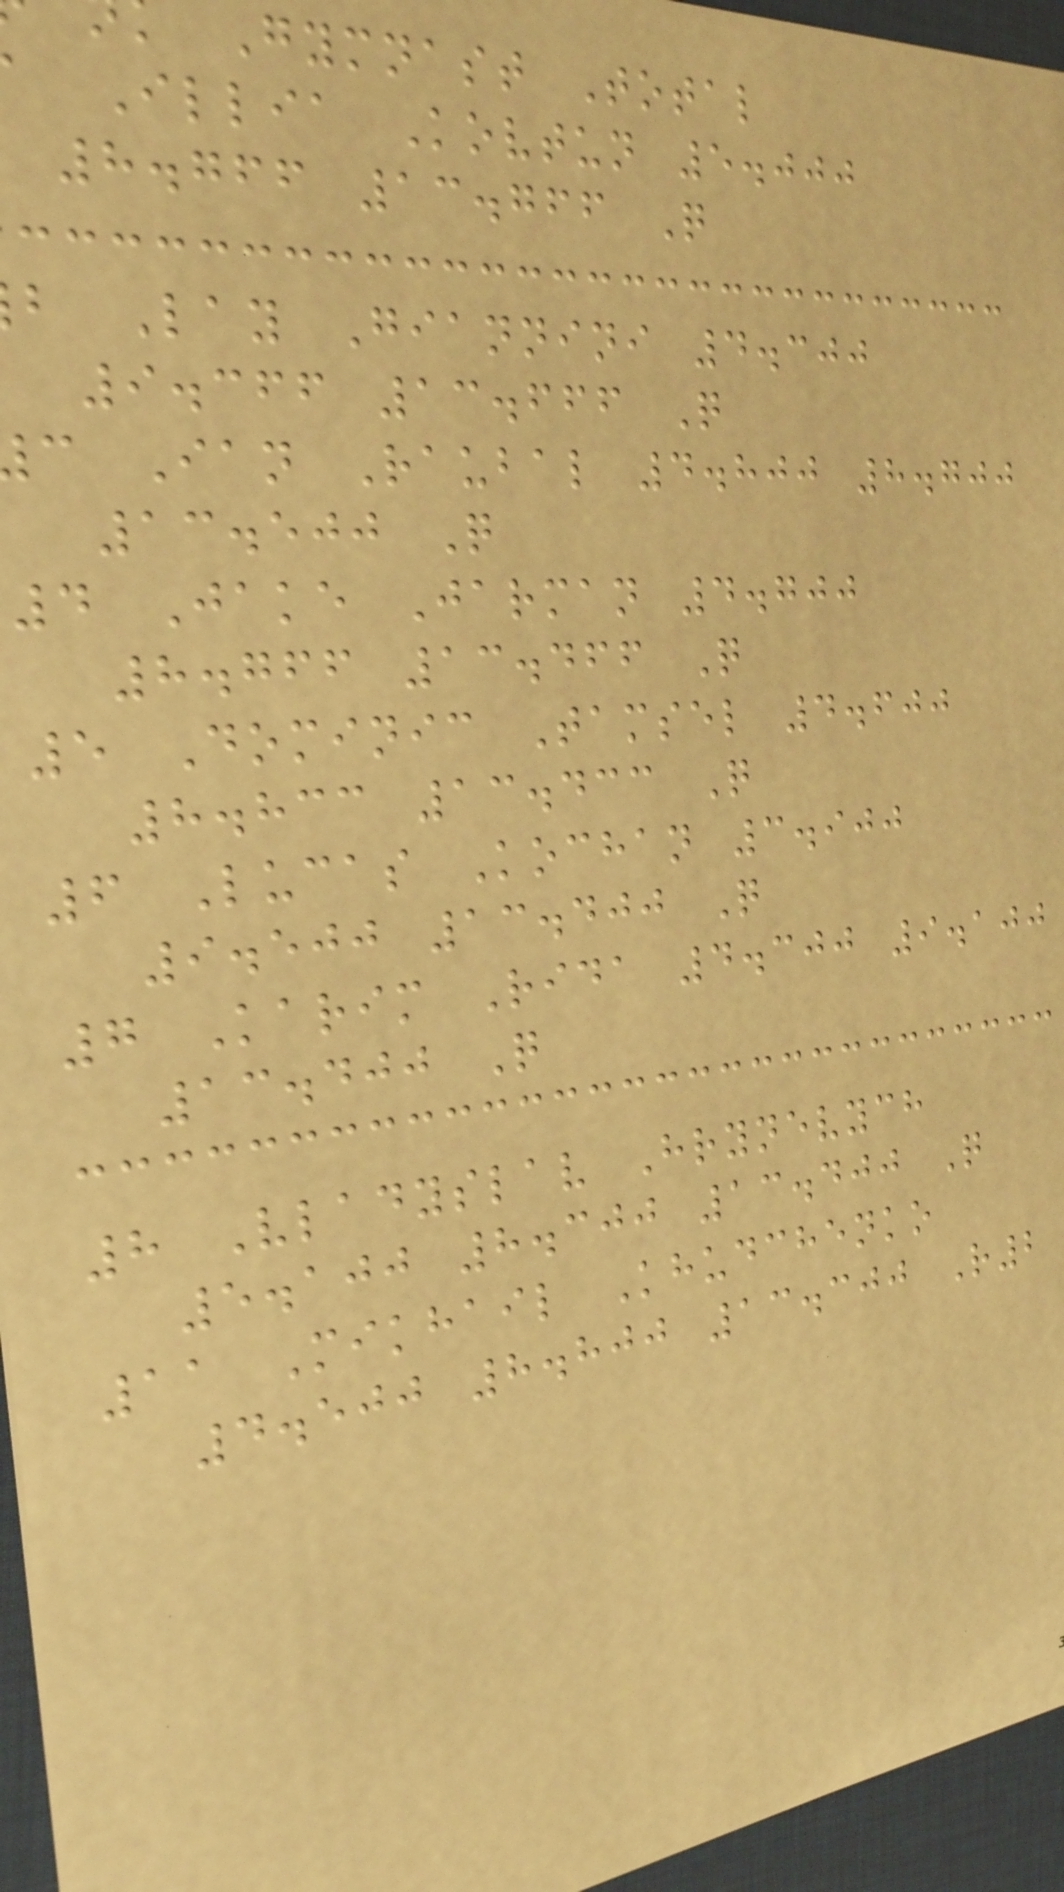Gymnast Total
Illia Kovtun 5.000
8.766 13.766 Q
b Lay Giannini 4.300
9.366 13.666 Q
c Ian Raubal 4.800 8.700
13.500 Q
4 Jake Jarman 4.700
8.766 13.466 Q
5 Dominic Tamsel 4.600
8.833 13.433 Q
6 Lucas Kochan 3.900
9.500 13.400 Q
7 Karim Rida 4.300 9.100
13.400 Q
8 Vladyslav Hrynevych
5.100 8.300 13.400 Q
11 Mikhail Khudchenko
4.500 8.800 13.300 R2
